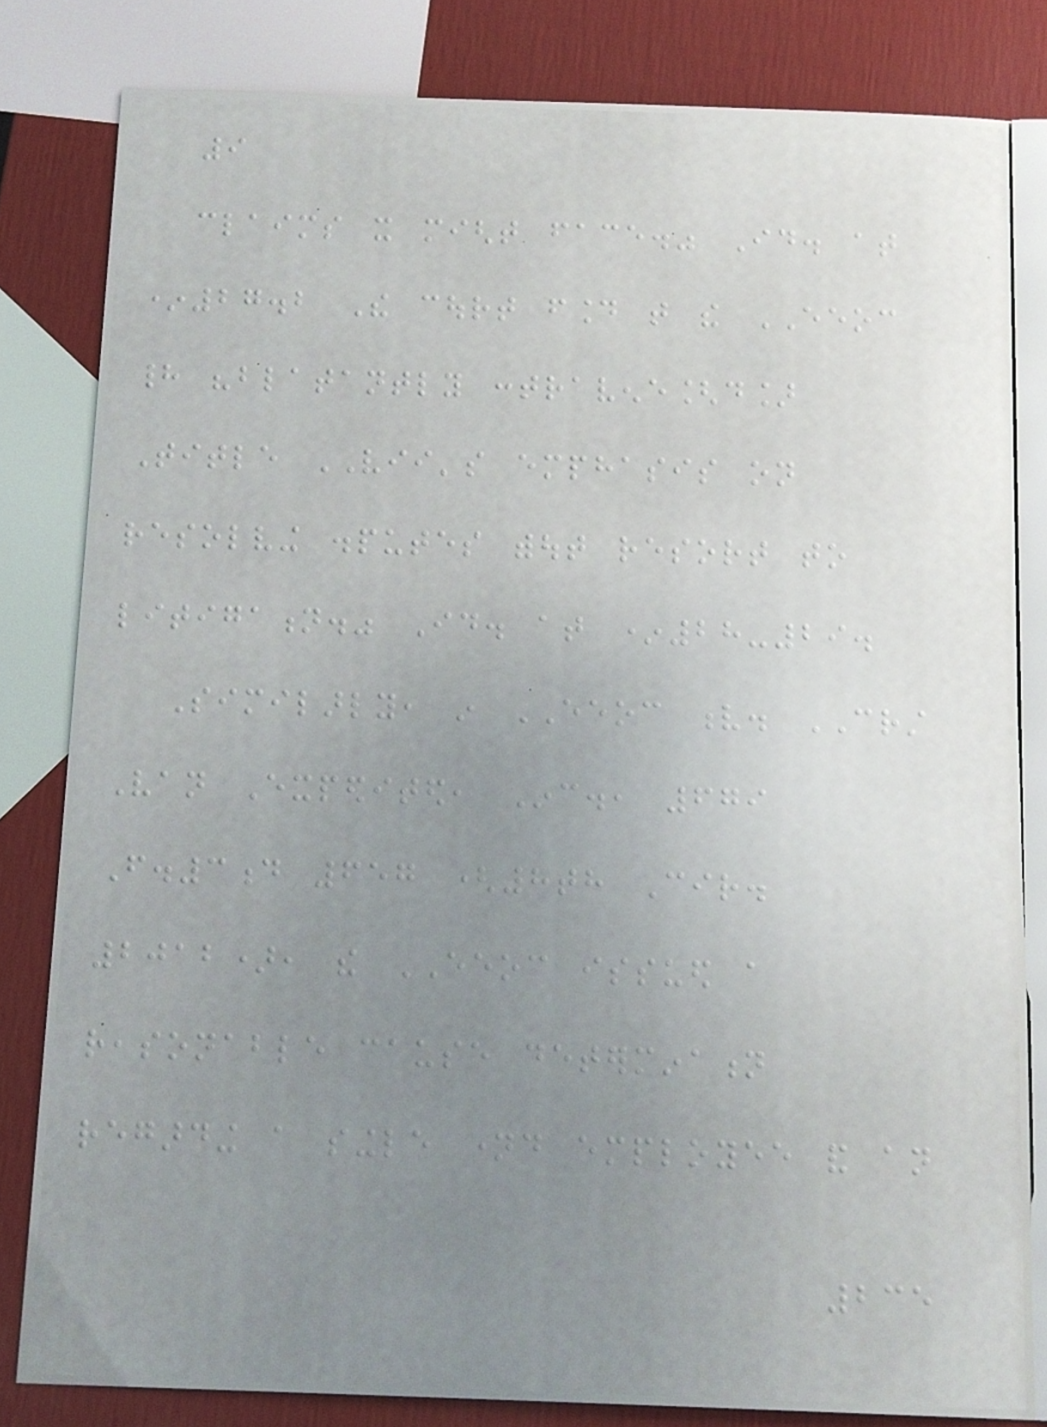9
claims it might face." Id. at
*27.2 The court found that the EEOC
had "blatantly contravene[d]
Title VII's emphasis on
resolving disputes without resort to
litigation." Id. at *28-29.
Similarly, in EEOC v. CRST
Van Expedited, Inc., 679
F.3d 657 (8th Cir.
2012), the EEOC issued a
reasonable cause determination
regarding a single named employee and an
235
